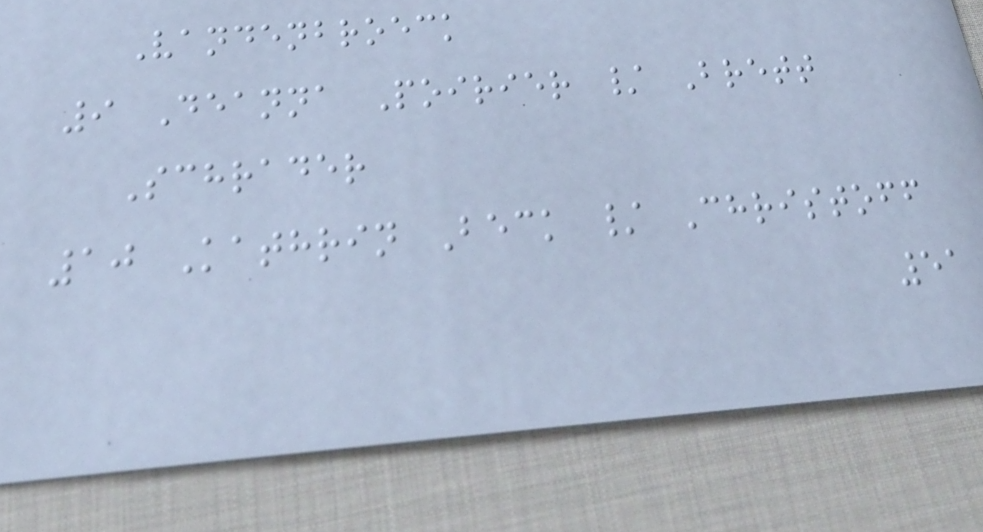Vandenbroeck
9 Deanna Poirier / Brett
Schrader
10 Kathrin Beck / Christoff
51
